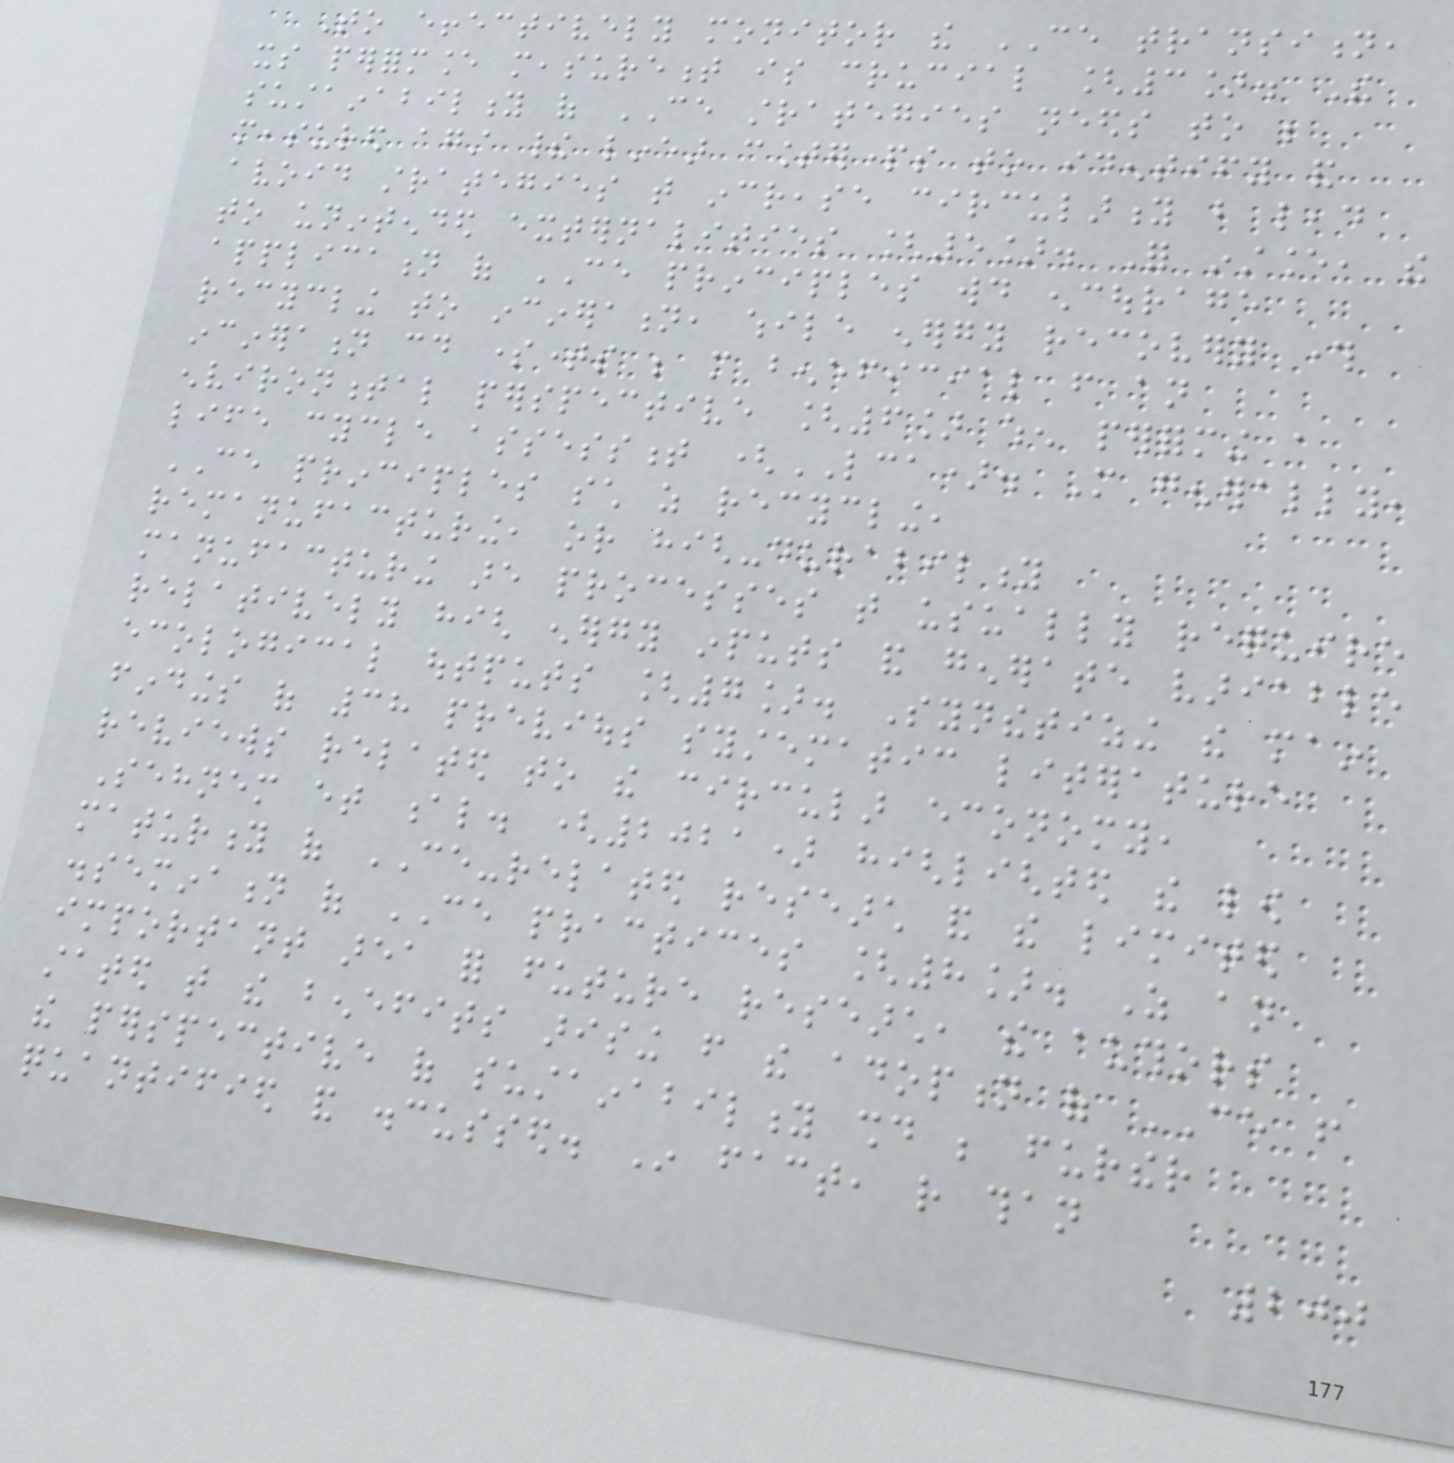To effectively monitor the CE transition,
its performance measurement is crucial [3]. The
sustainability of CE strategies needs to be
measured against their linear counterparts to identify and
avoid strategies that increase circularity but lead
to unintended externalities [5]. For instance, the
application of CE principles would encourage
recycling to incineration, while energy recovery through
incineration could sometimes be more beneficial from an
environmental perspective [6] when performing a
life cycle assessment (LCA). More generally,
CE principles such as recycling,
remanufacturing, or high-durability
manufacturing are processes that usually require
relatively high energy inputs and generate variable
ecological outputs [7]. Synthetizing the main
findings of 38 previous systematic literature
reviews related to the circular economy,
Sehnem et al. (2021) highlighted the low
maturity of CE-related research and the limited
dissemination of CE practices [8]. As an
important area for future research, the authors
stated that the benefits arising from the adoption of CE from
the perspective of sustainability should be further
quantified and discussed. In fact, rather than
200
